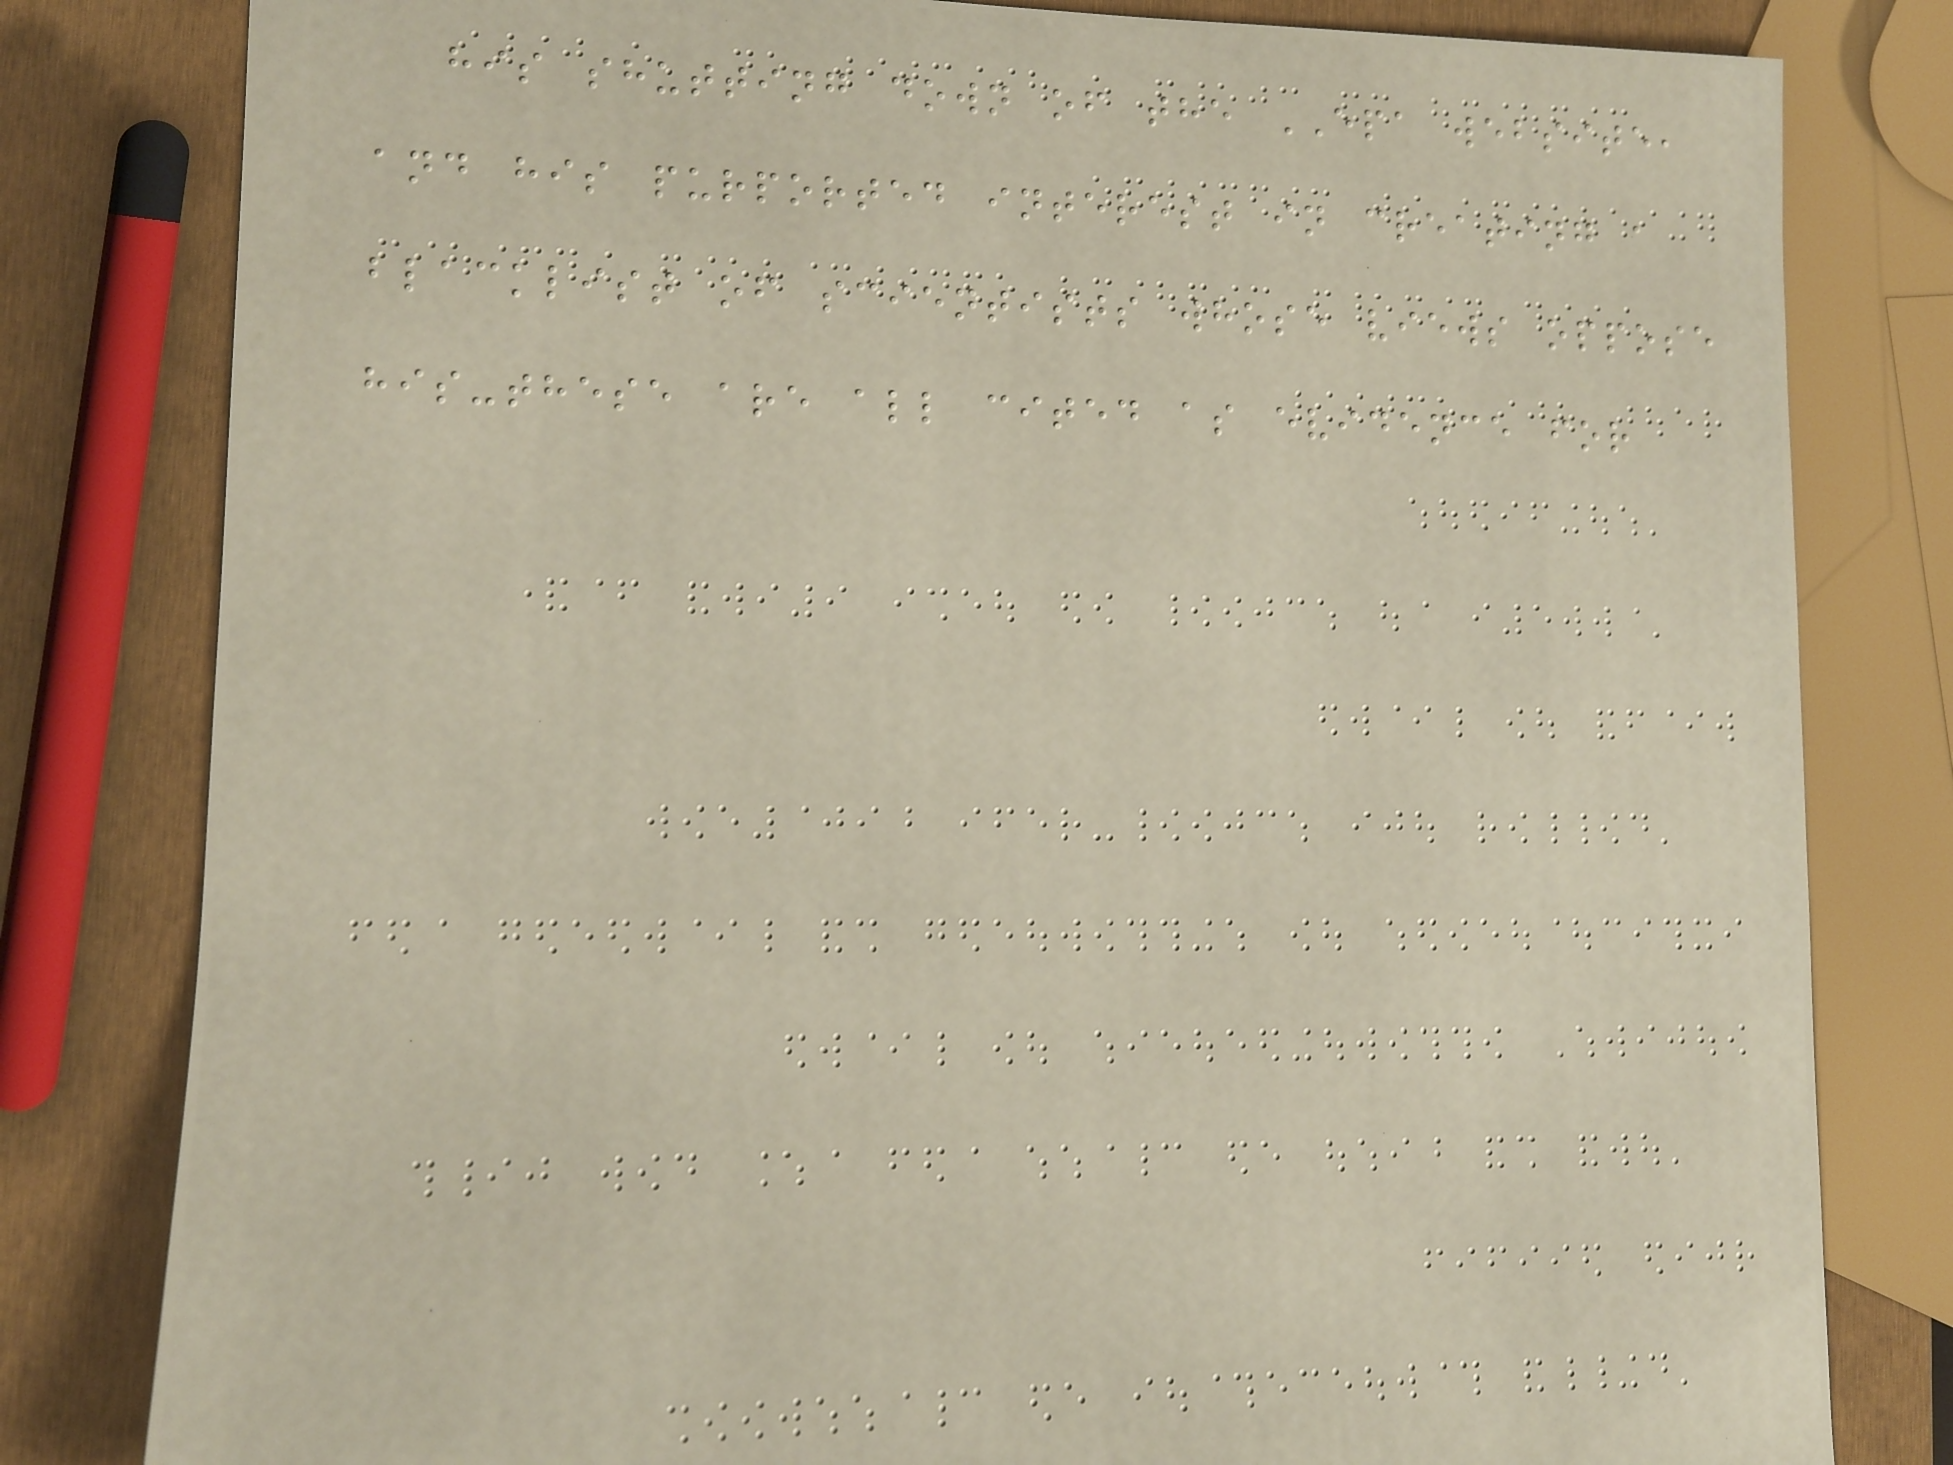his shutting down of the EPA website,
and his purported interest in creating a
blacklist of scientists whose views oppose
his-these are all cited as evidence for
